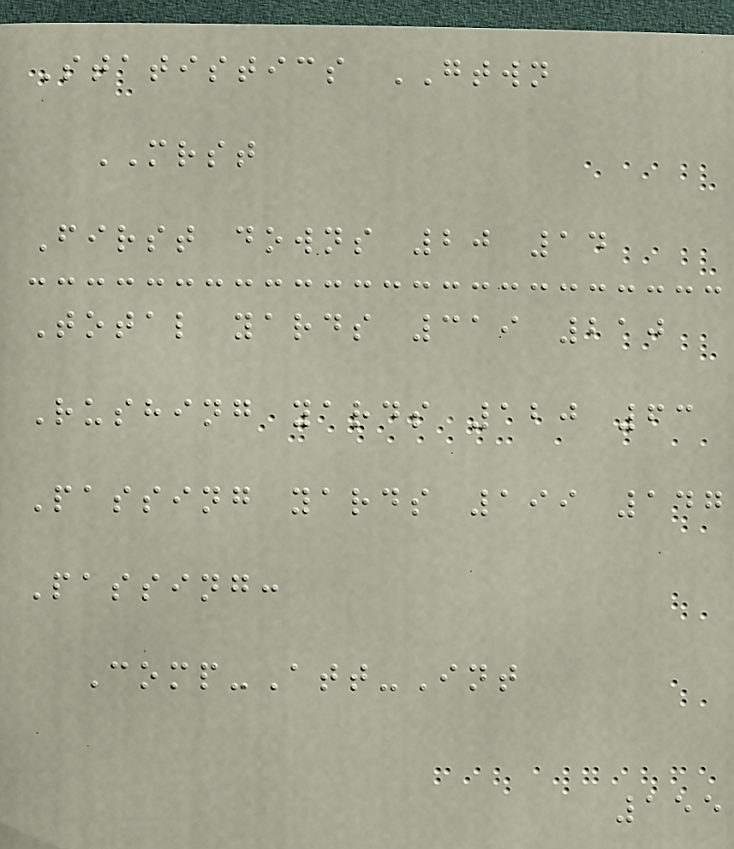Statistics GTWN
MRST
First downs 20 14
Total yards 319 210
Rushing yards 120 63
Passing yards 199 147
Passing:
Comp-Att-Int
155
